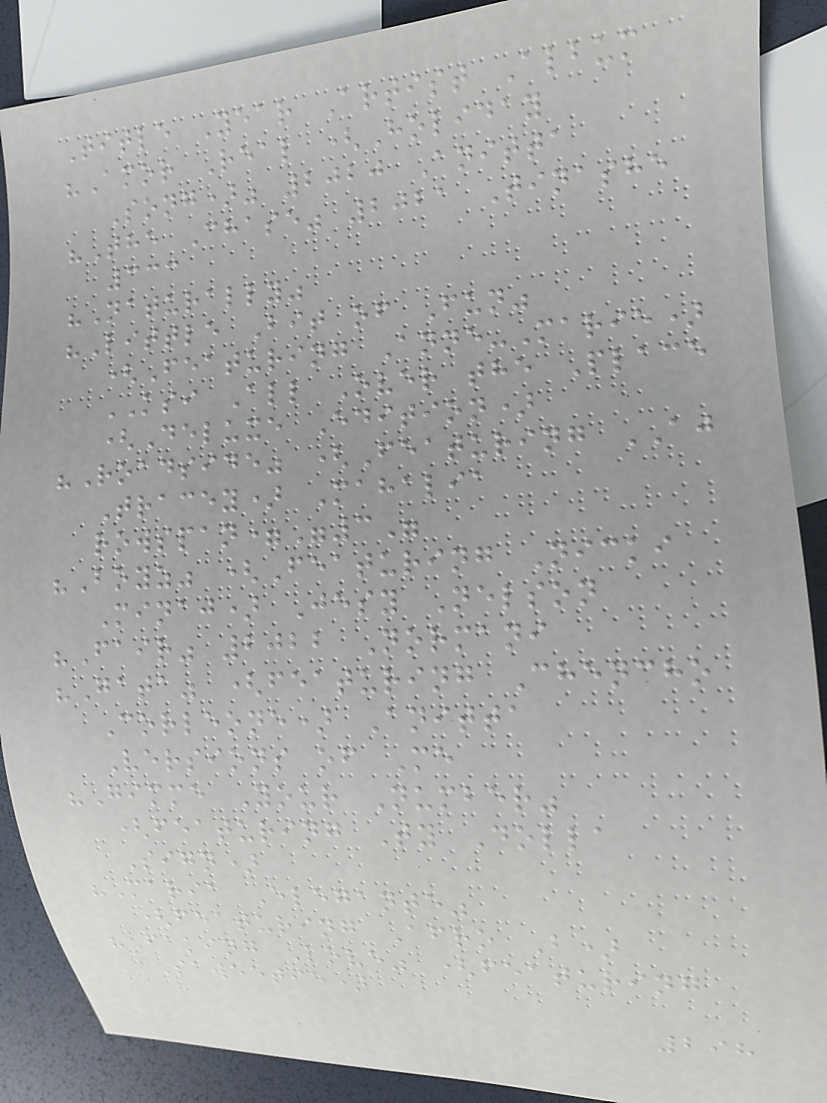Title Year Artist Album
"Amor Real (Holiday
Song)" 2020 Anitta
"The Chase" 2021 Tinashe
333
"Naturally"
"Little Bit of Fun"
(Featuring Anne-Marie)
KSI All Over the Place
(Deluxe Edition)
"Roadside" (Featuring AJ
Tracey) Mahalia
rowspan="3"
"Boyz" (Featuring Nicki
Minaj) Jesy Nelson
"Fair" 2022 Normani
"Gata" (featuring Chencho
Corleone) Anitta
Versions of Me
"Gimme Your Number"
(featuring Ty Dolla
Sign)
"Maria Elegante"
(featuring Afro B)
"Faking Love" (featuring
Saweetie)
298
